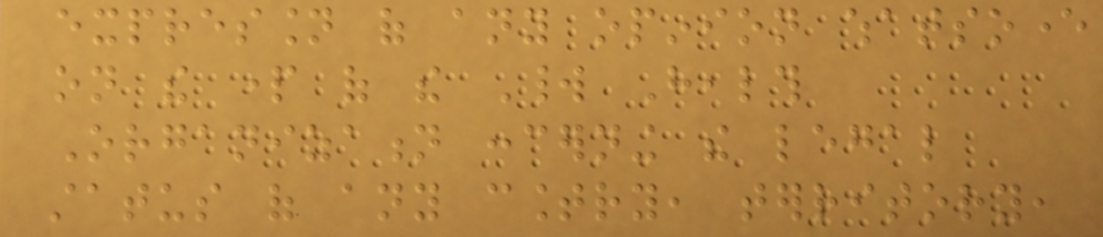expression of any opinion whatsoever
on the part of the World Health
Organization concerning the legal
status of any country, territory,
